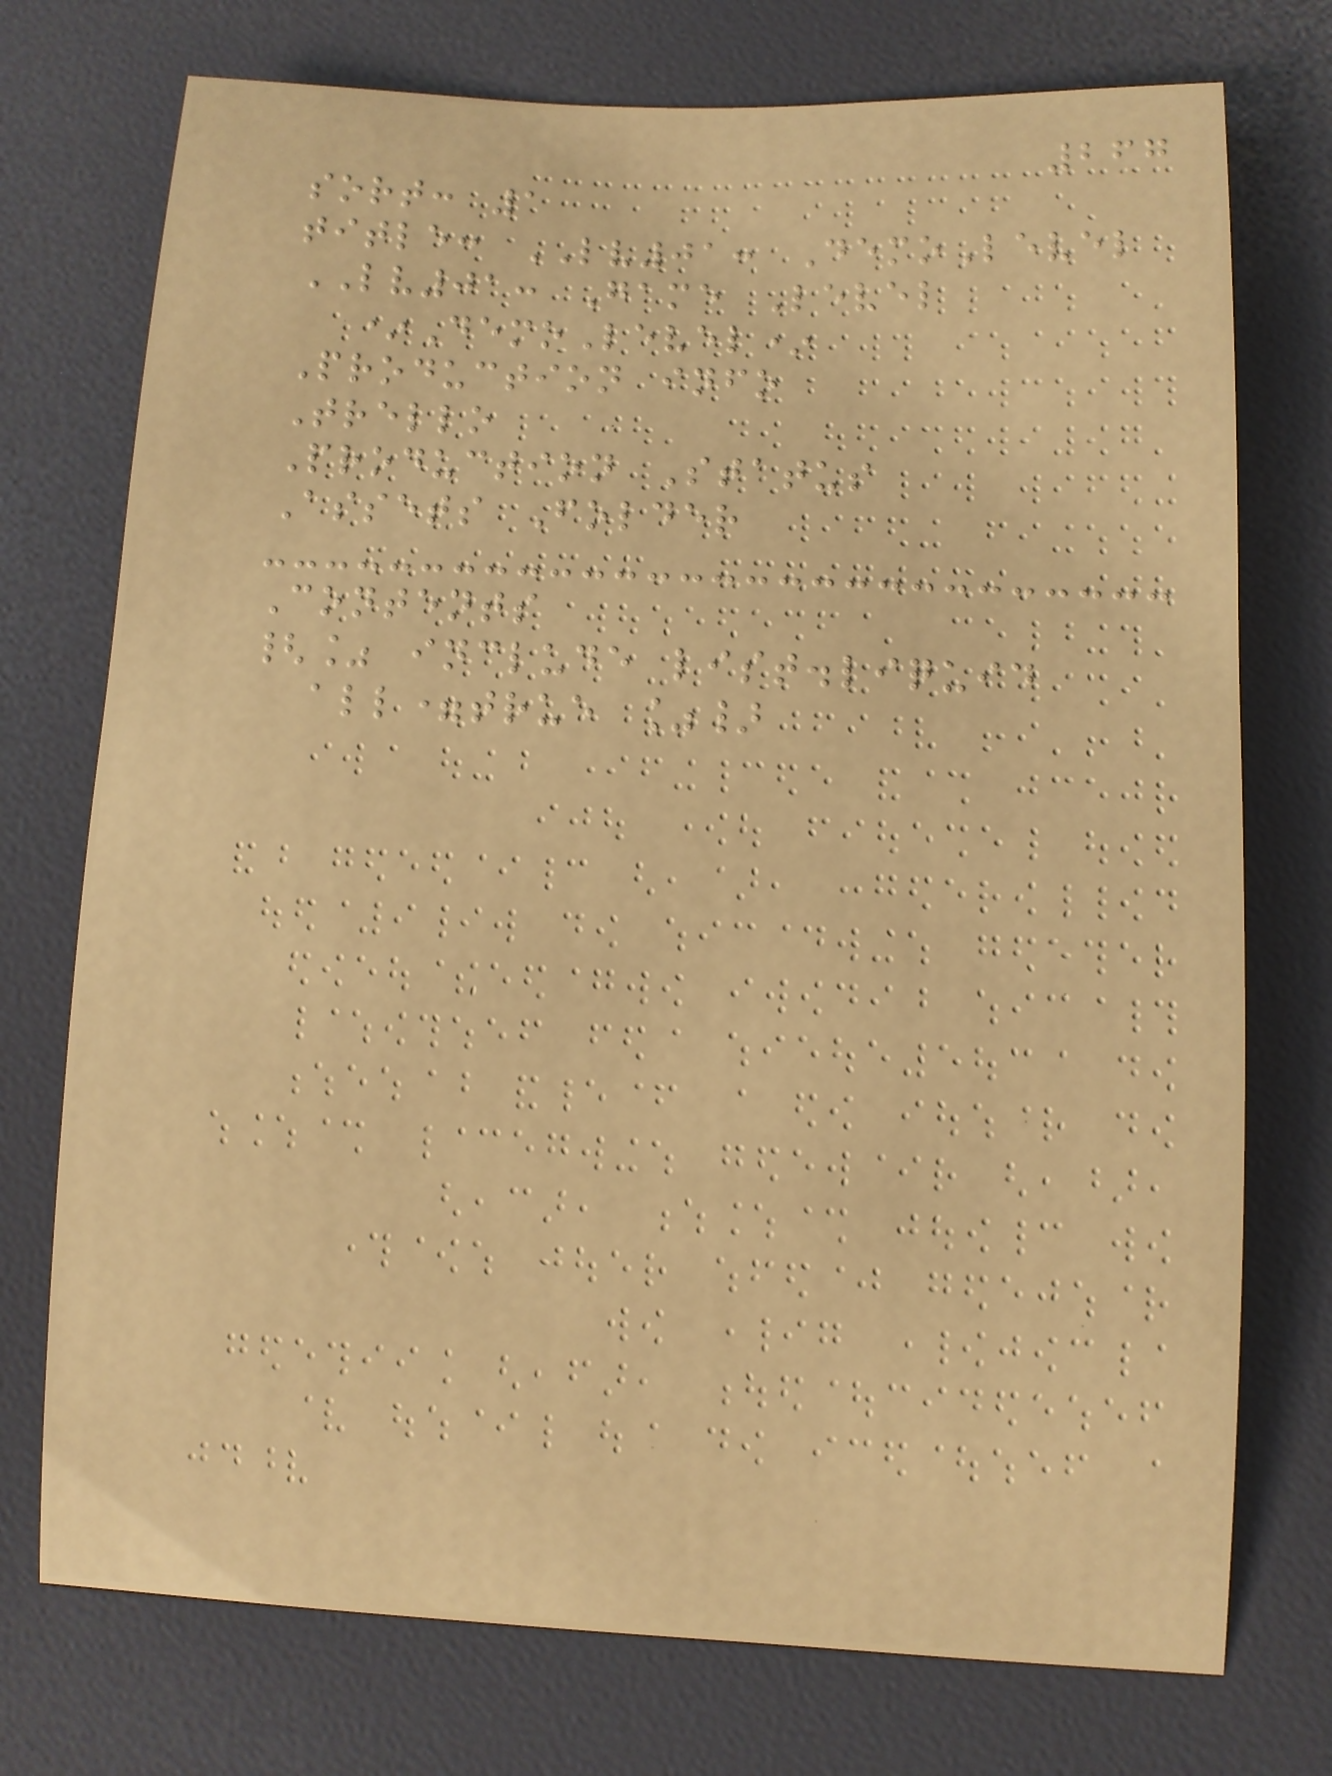267
sort: 1
title: LV01: DemoLevel
LV01: Game Level
*DemoLevel*
Production info
Trello
Production Status
Assets Folder
Contents
{% include list.liquid
all=true %}
